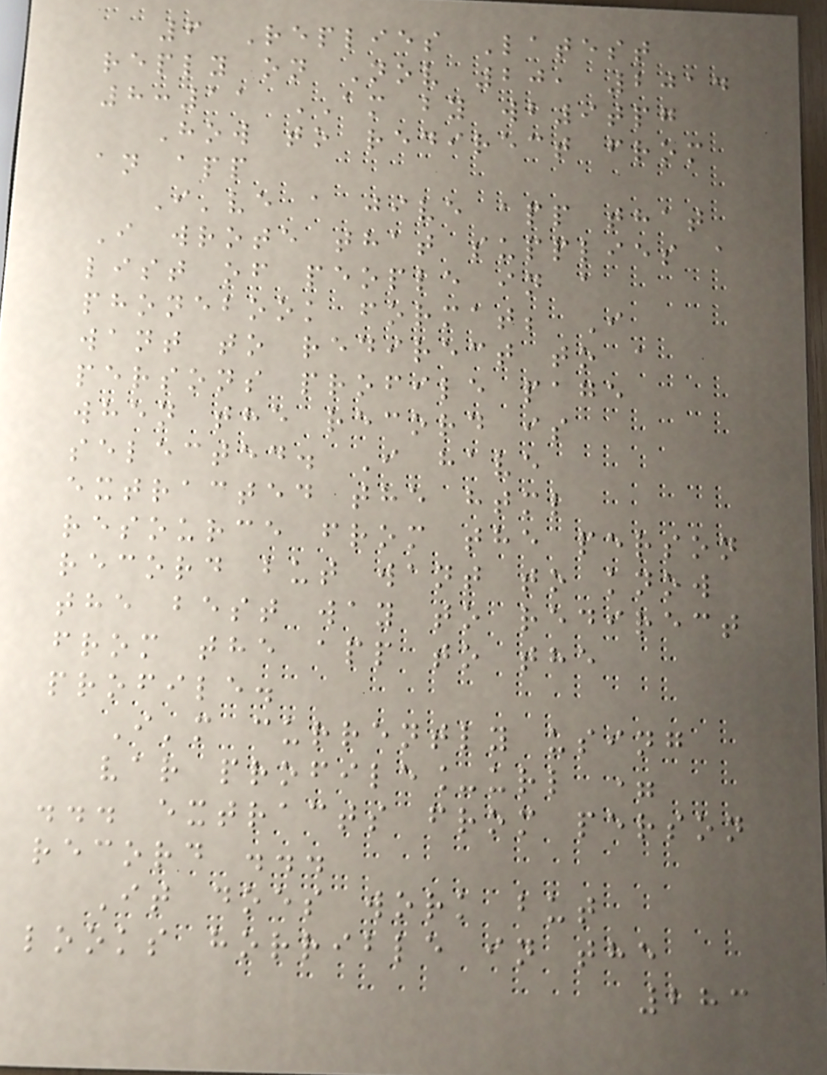6 Replies Latest
reply on Nov 20, 2014
8:11 AM by wb9tpg
How to redirect from
an app
I've a jive app that
I wrote that supplies a
list of people in a
phonebook format; I
want to redirect to a
persons profile page
when the record is
selected. I have
extracted the html
resource from the person
record but want to know
the best way to redirect
from the app to the
profile.
I'm currently using
var profile_url =
... extracts from person
record ...
It does work but
looks horrible in the
283
